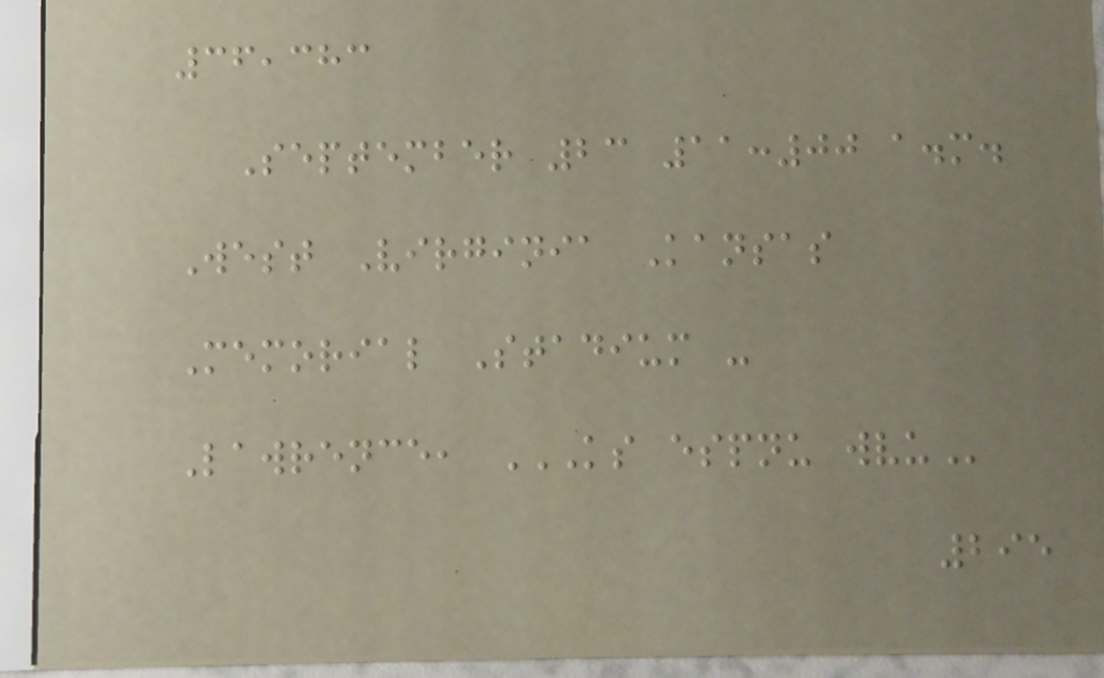36,383
September 23 11:00 a.m.
West Virginia Kansas
Memorial Stadium -
Lawrence, KS ESPNU WVU
295
